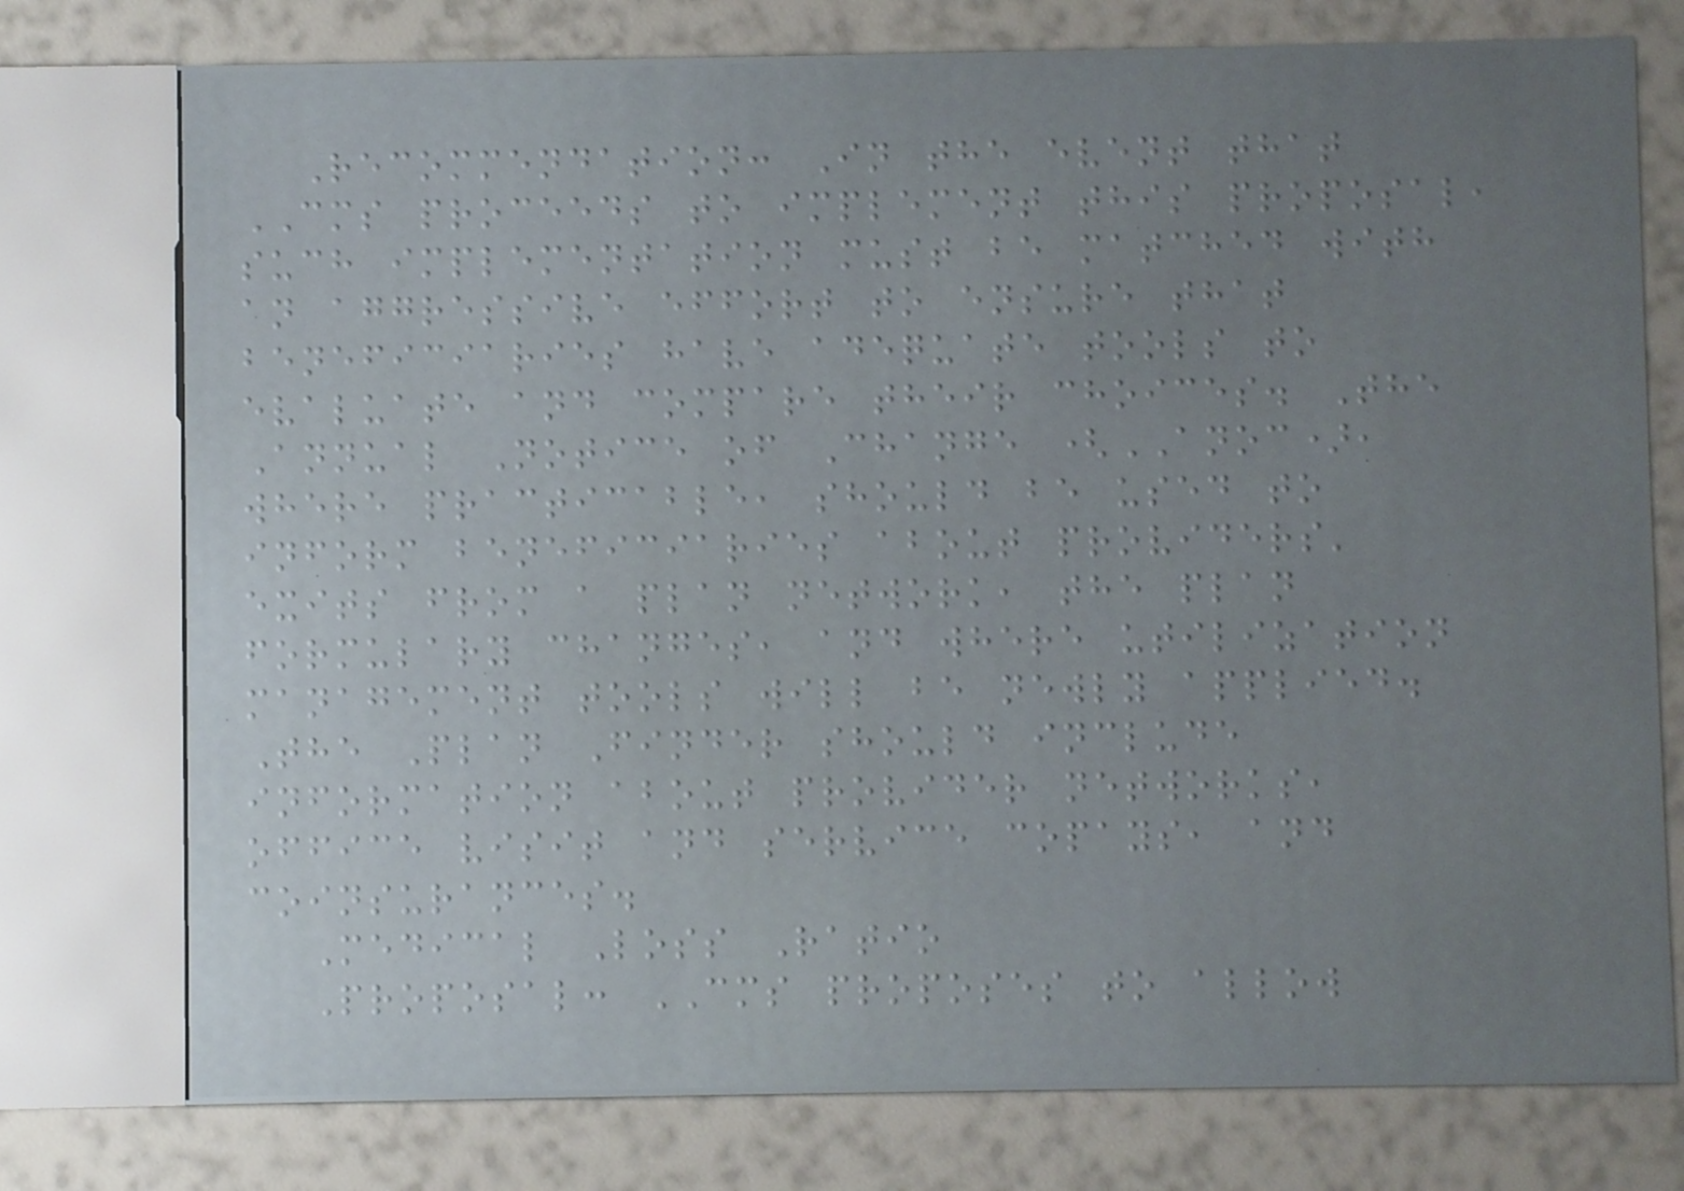Recommendation: In the event that
CMS proceeds to implement this proposal,
such implementation must be matched with
an aggressive effort to ensure that
beneficiaries have adequate tools to
evaluate and compare their choices. The
Annual Notice of Change (ANOC),
where practicable, should be used to
inform beneficiaries about providers'
exits from a plan network, the plan
formulary changes, and where utilization
management tools will be newly applied.
The Plan Finder should include
information about provider networks,
office visit and service copays, and
coinsurances.
Medical Loss Ratio
Proposal: CMS proposes to allow
